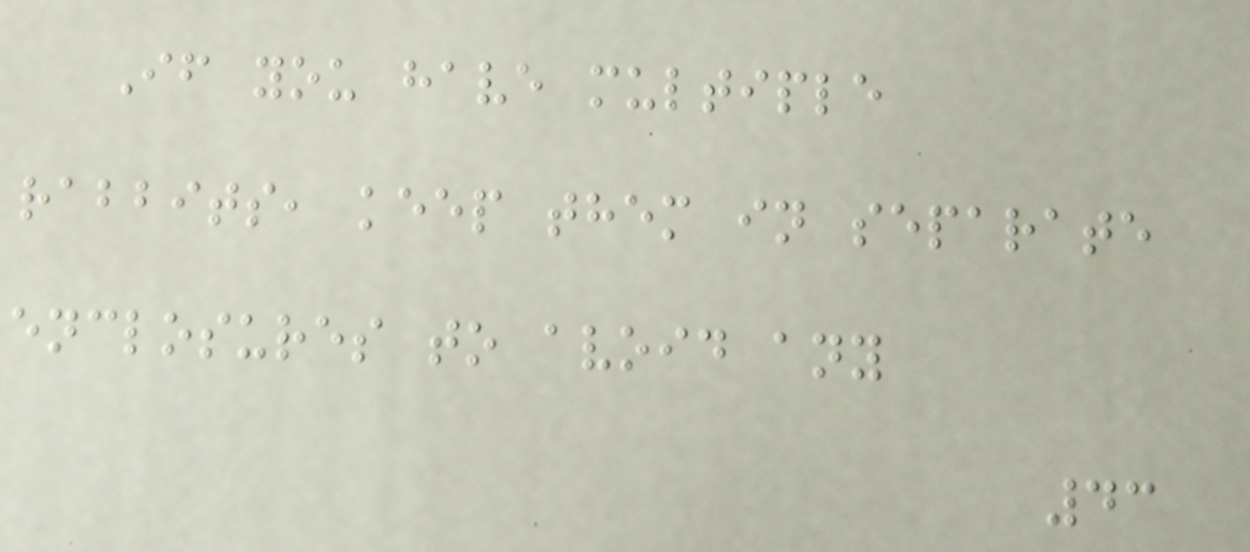If you have multiple
rabbits, keep them in separate
enclosures to avoid any
43
